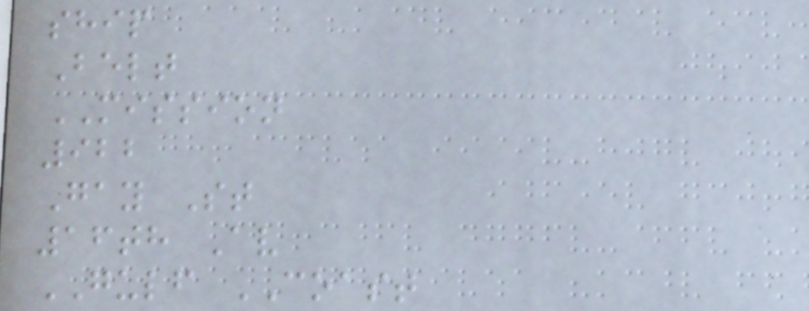ship
Belt
MISSION
922
Gay St
16th Av
GULF COAST
